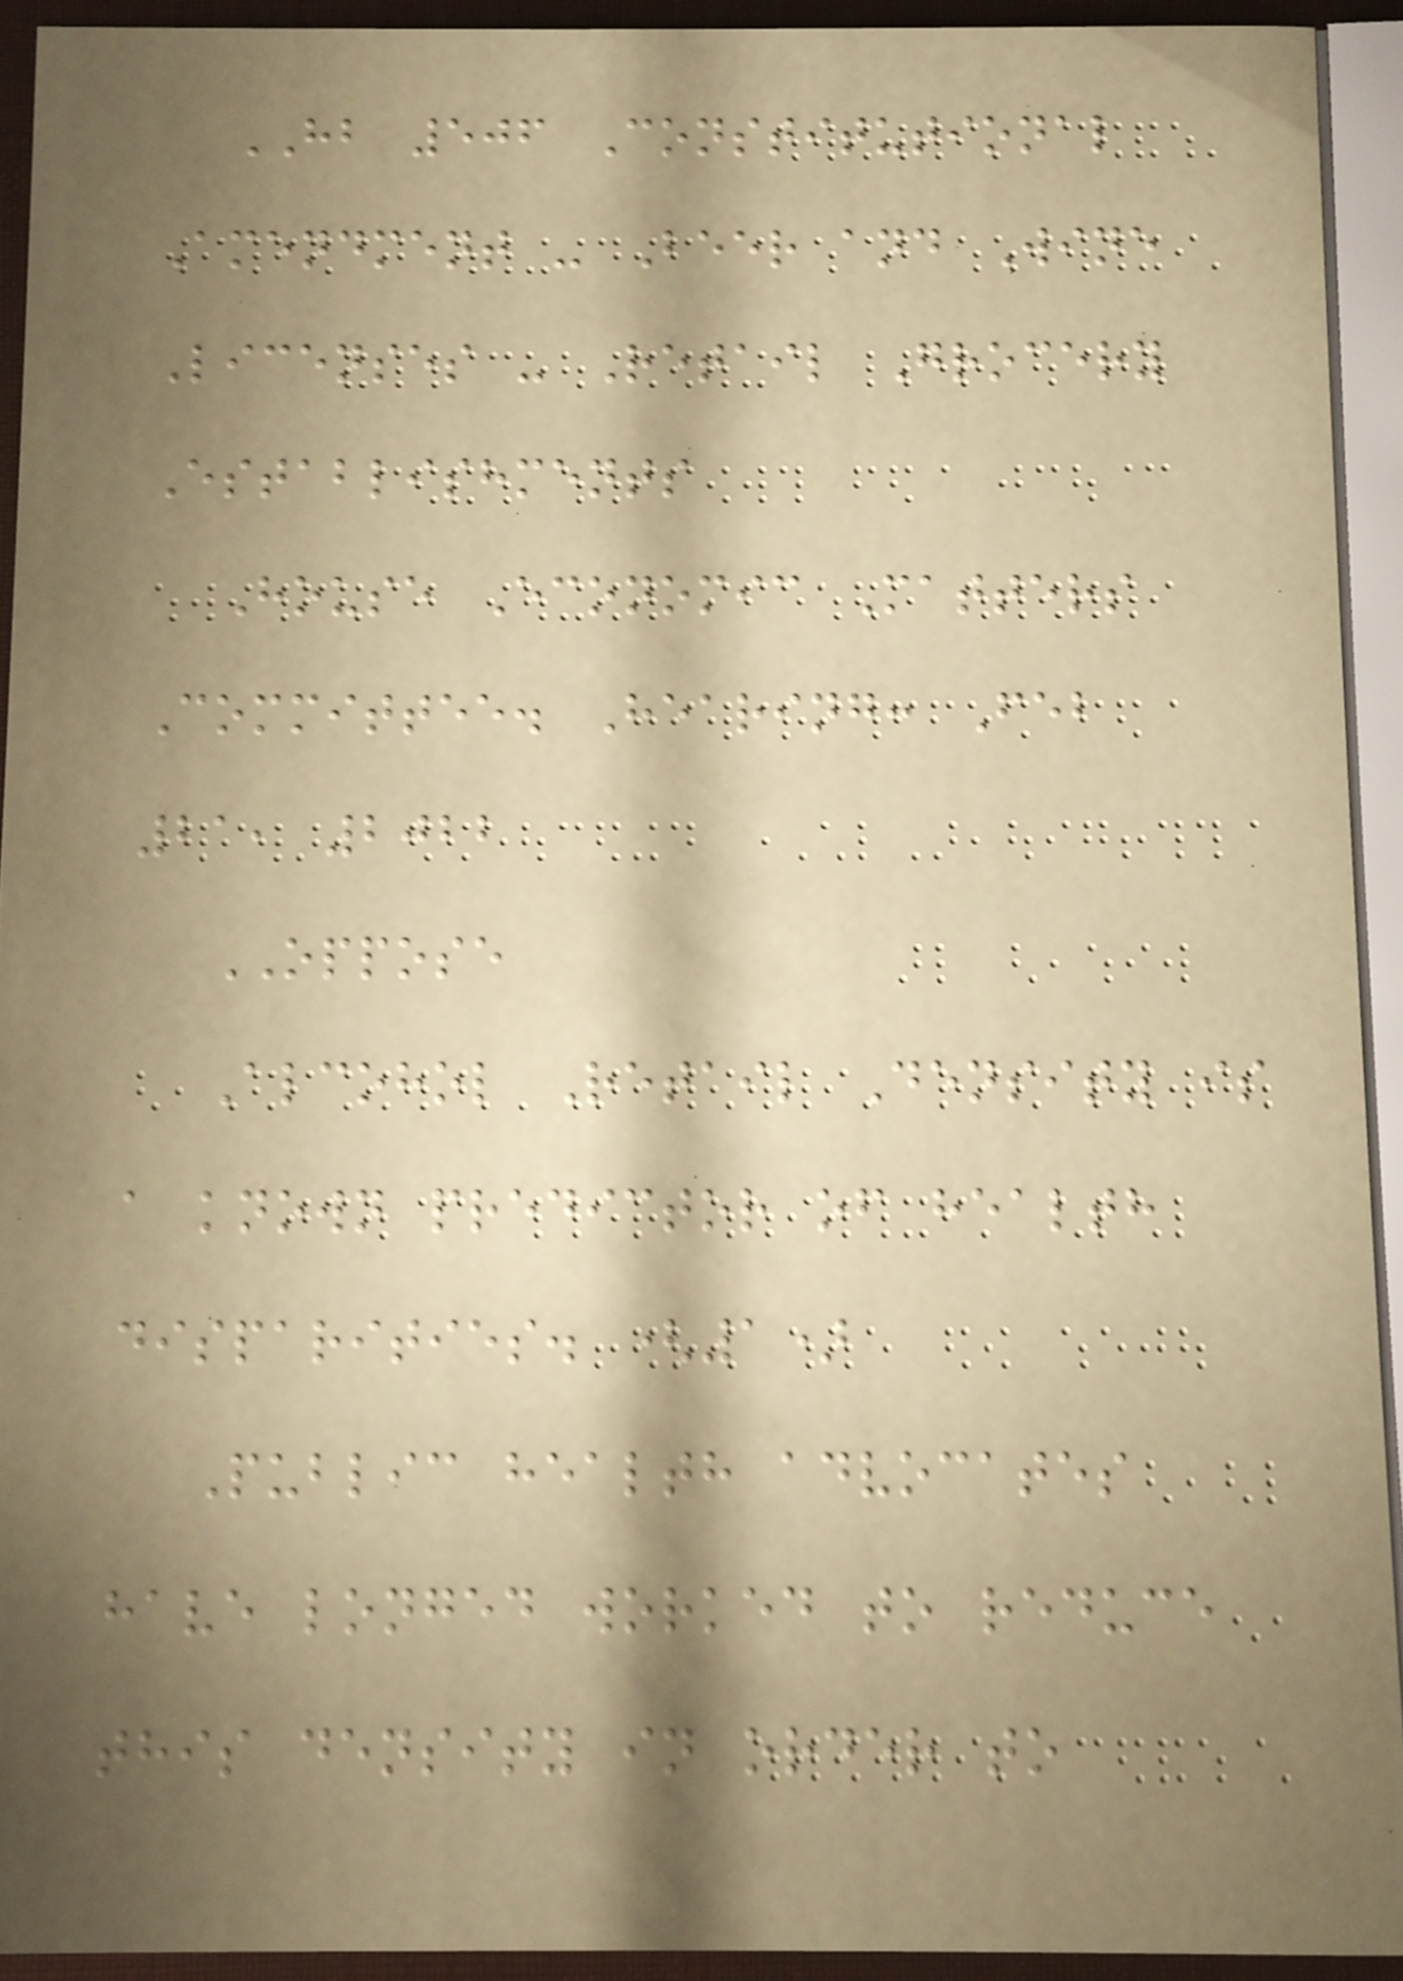HB 506 Constitutional
Amendment - Beer and Wine
Licenses - Retail Grocery
Establishments
House Economic Matters
Committee. Hearing: Feb
21, 2022
OPPOSE
Alcohol Retail Density is
a known predictor of health
disparities. (1)
Public health advocates
have longed worked to reduce
this density in order to
